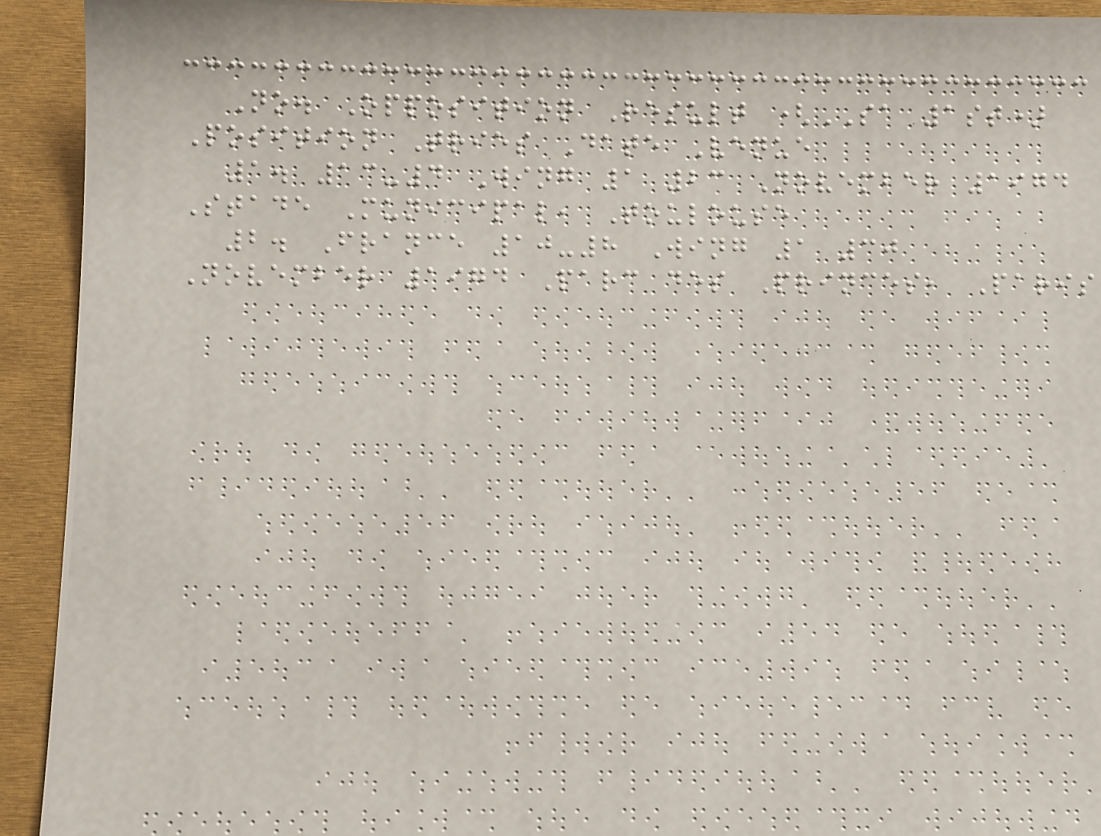No. Opposition Result (SA 1st)
Position Tries Date Venue
1. 13-4 Wing 1 23 November 1974
Stade Municipal, Toulouse
2. France 10-8 Wing 1 30
November 1974 Parc des Princes, Paris
